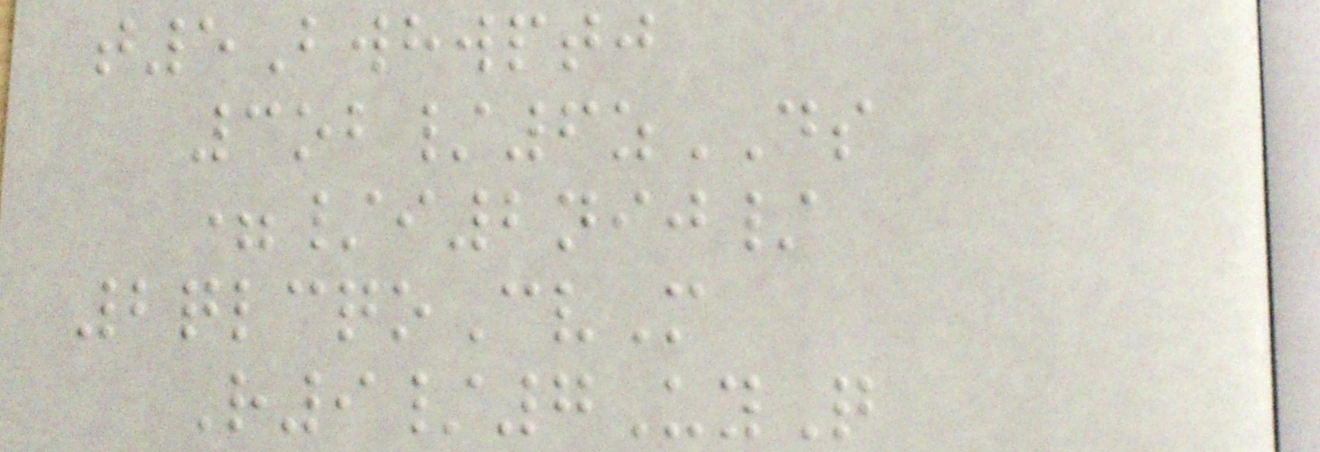t5Bwhwptj
3ob/6zDS
=/i2nij/
2qlcqoCvM
R9/7UyQ
